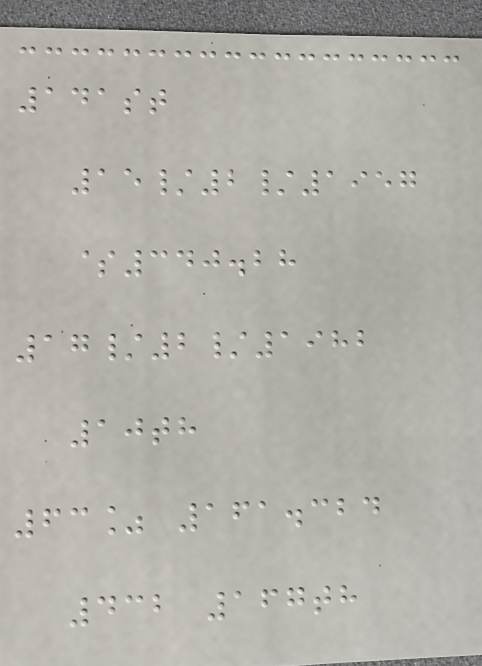141st
15/2/1957
$340.28
17/2/1982
10th
63% 161.324
432 167th
